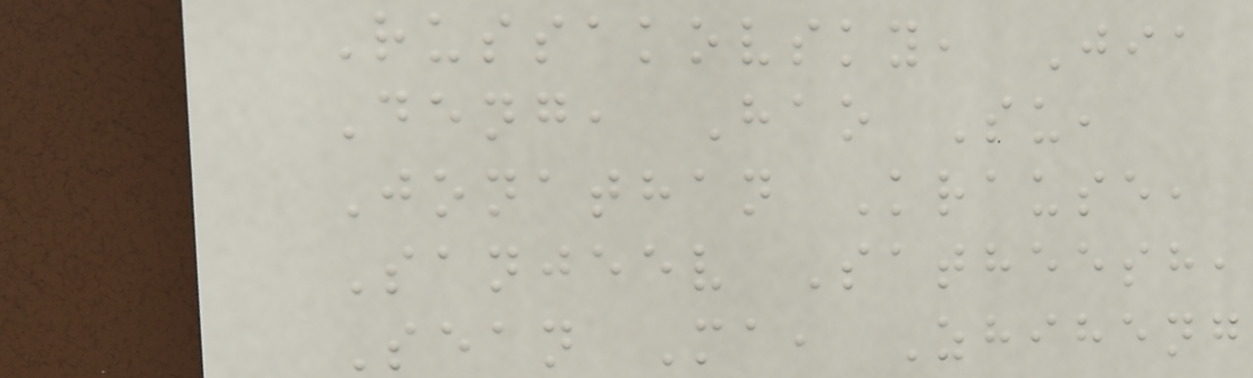Russakovsky, Jia
Deng, Hao Su,
Jonathan Krause,
Sanjeev Satheesh,
Sean Ma, Zhiheng
